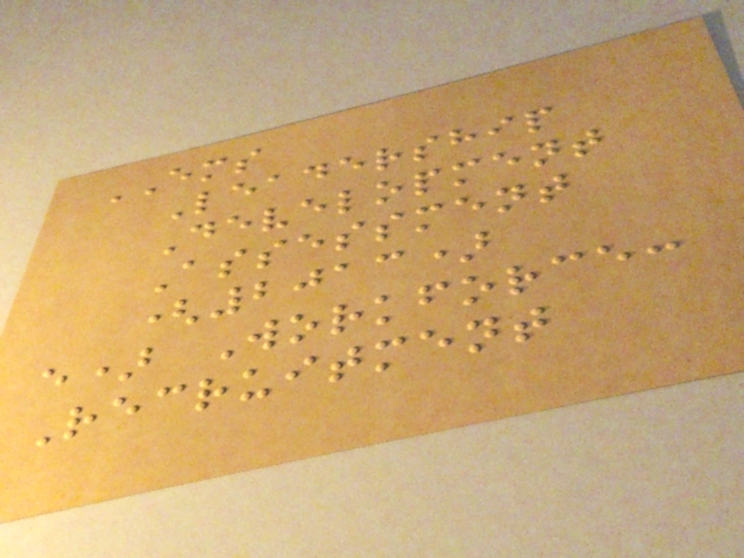EMS
Leadership
Development
Assessment
(2013)
e) Workforce:
Recruitment
